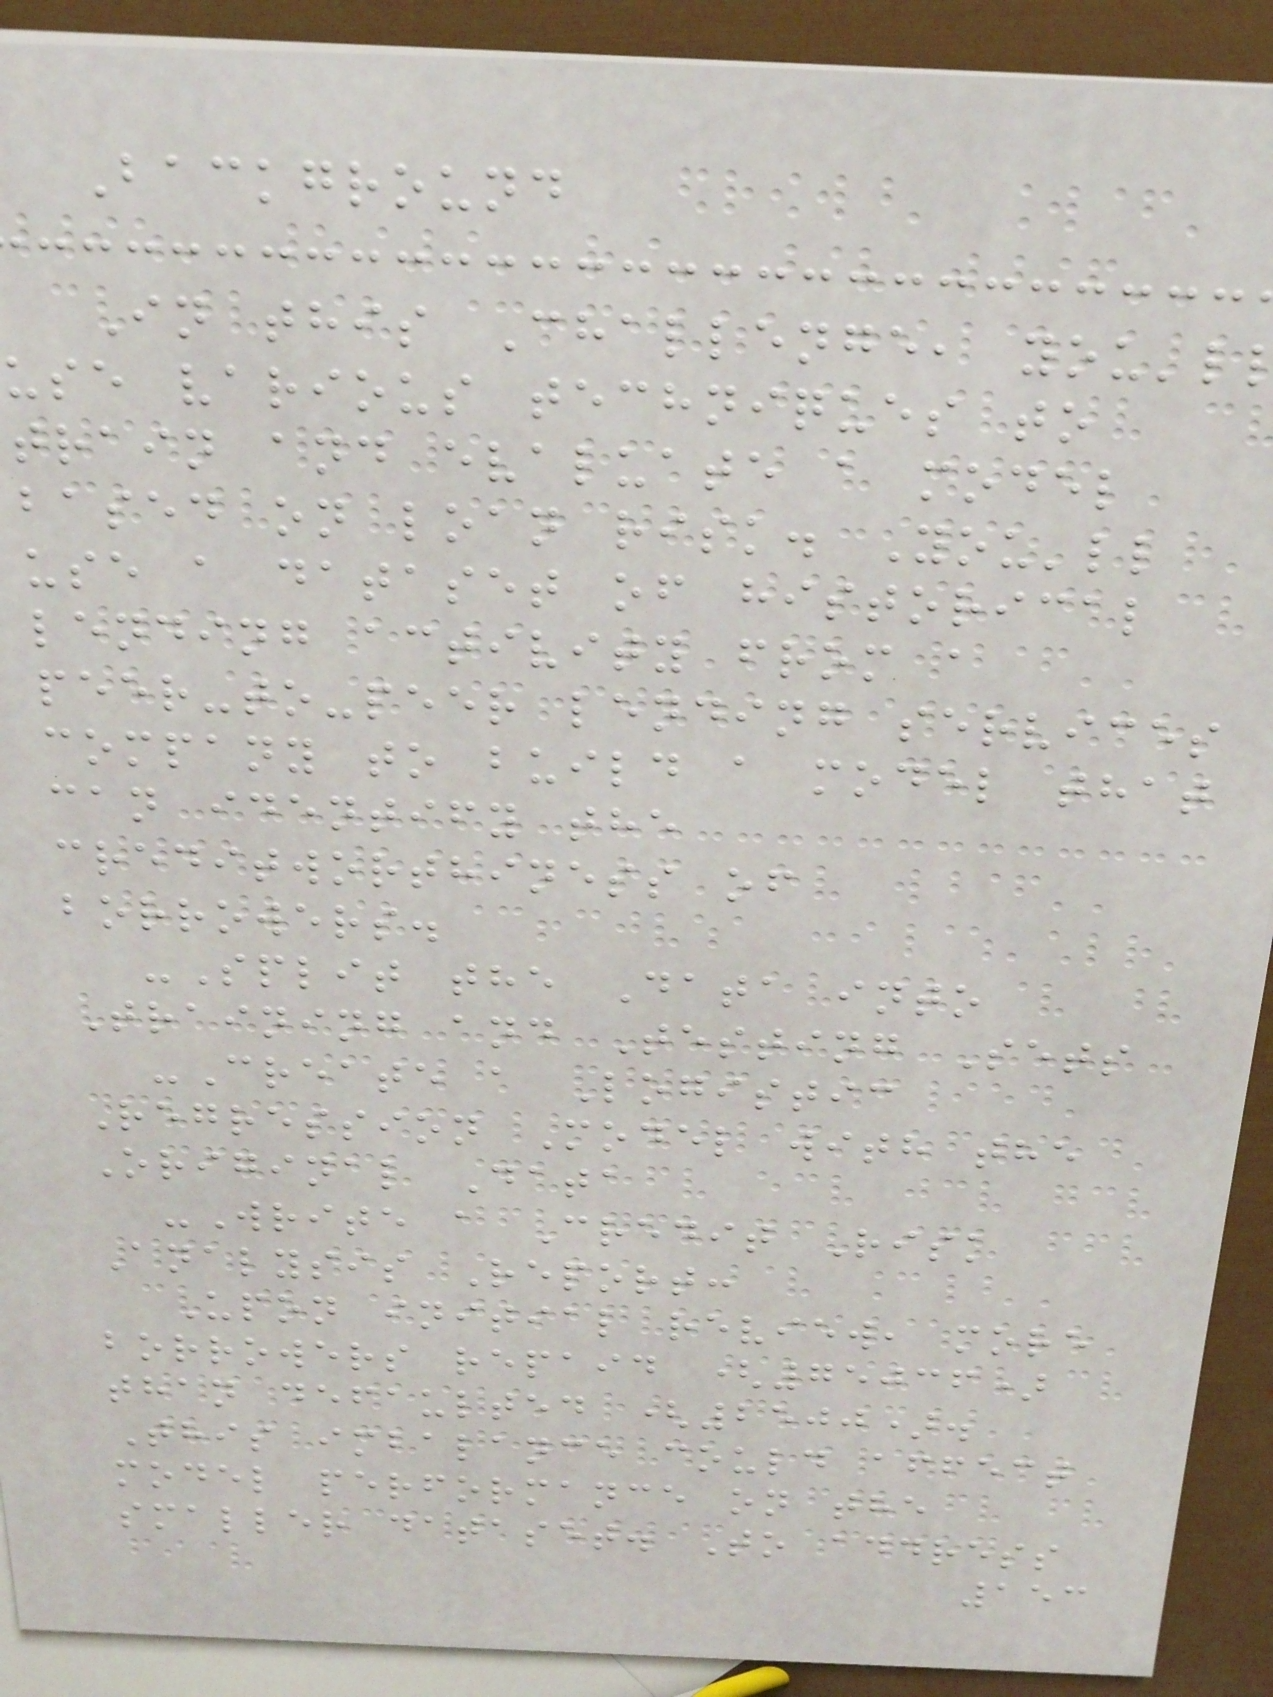Background
In this Challenge, you'l
use various techniques to
train and evaluate a model
based on loan risk. You'll
use a dataset of historical
lending activity from a
peer-to-peer lending services
company to build a model that
can identify the
creditworthiness of
borrowers.
-Split the Data into
Training and Testing Sets
-Create a Logistic
Regression Model with the
Original Data
-Write a Credit Risk
Analysis Report:
Upon initial review, more
borrowers repaid (75036)
than defaulted (2500).
This imbalance could affect
model performance on the
smaller dataset. To address
153
